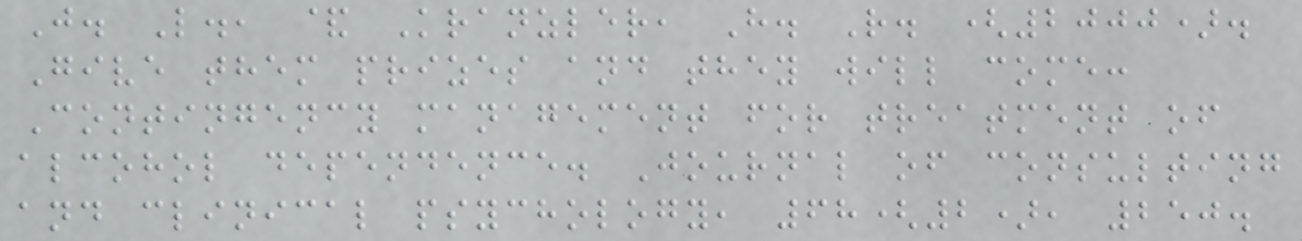J. L., & Kranzler, H. R. (2000).
Give them prizes and they will come:
Contingency management for treatment of
alcohol dependence. Journal of consulting
and clinical psychology, 68(2), 250.
